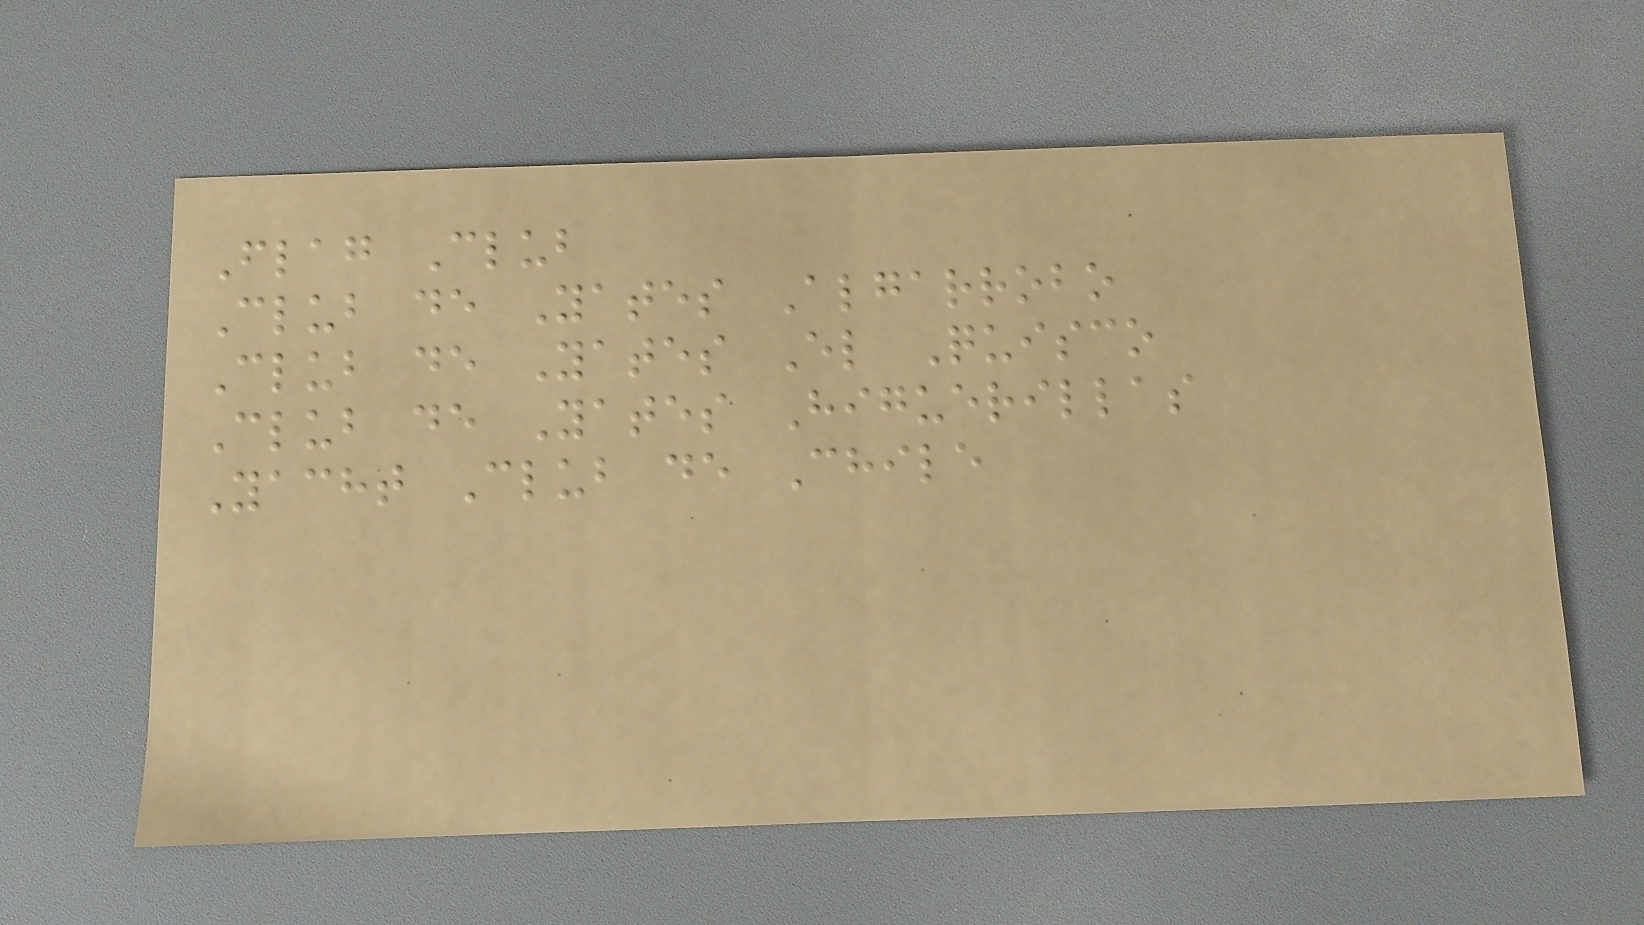Flag Club
Club de Yates Algarrobo
Club de Yates El Quisco
Club de Yates Higuerillas
Yacht Club de Chile
